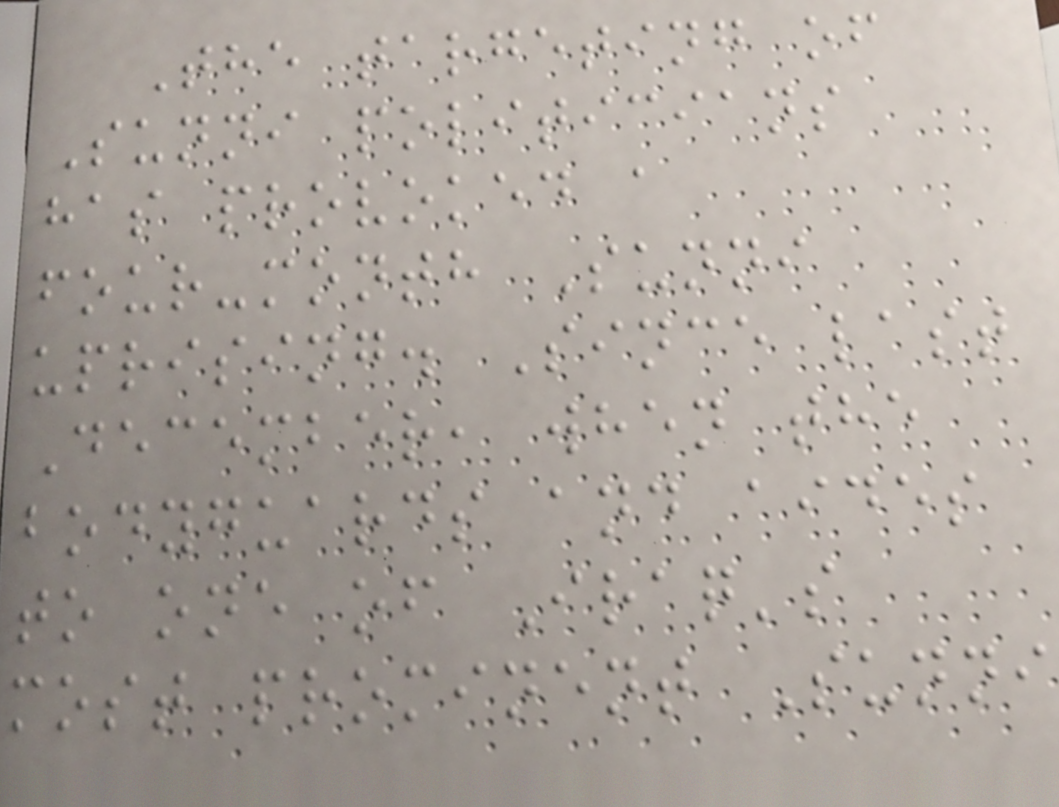The targeting of
Sunni politicians
has provoked a
four-month Sunni
uprising. Since last
December, when the
bodyguards and aides
to one of Iraq's
most prominent Sunni
